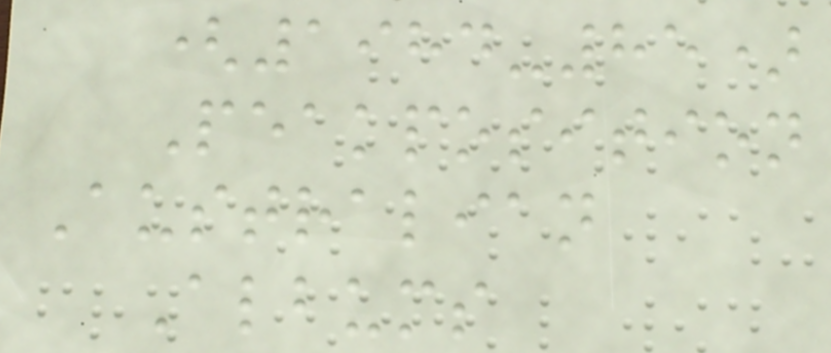(1984-85)
Peakposition
Australian
Albums
